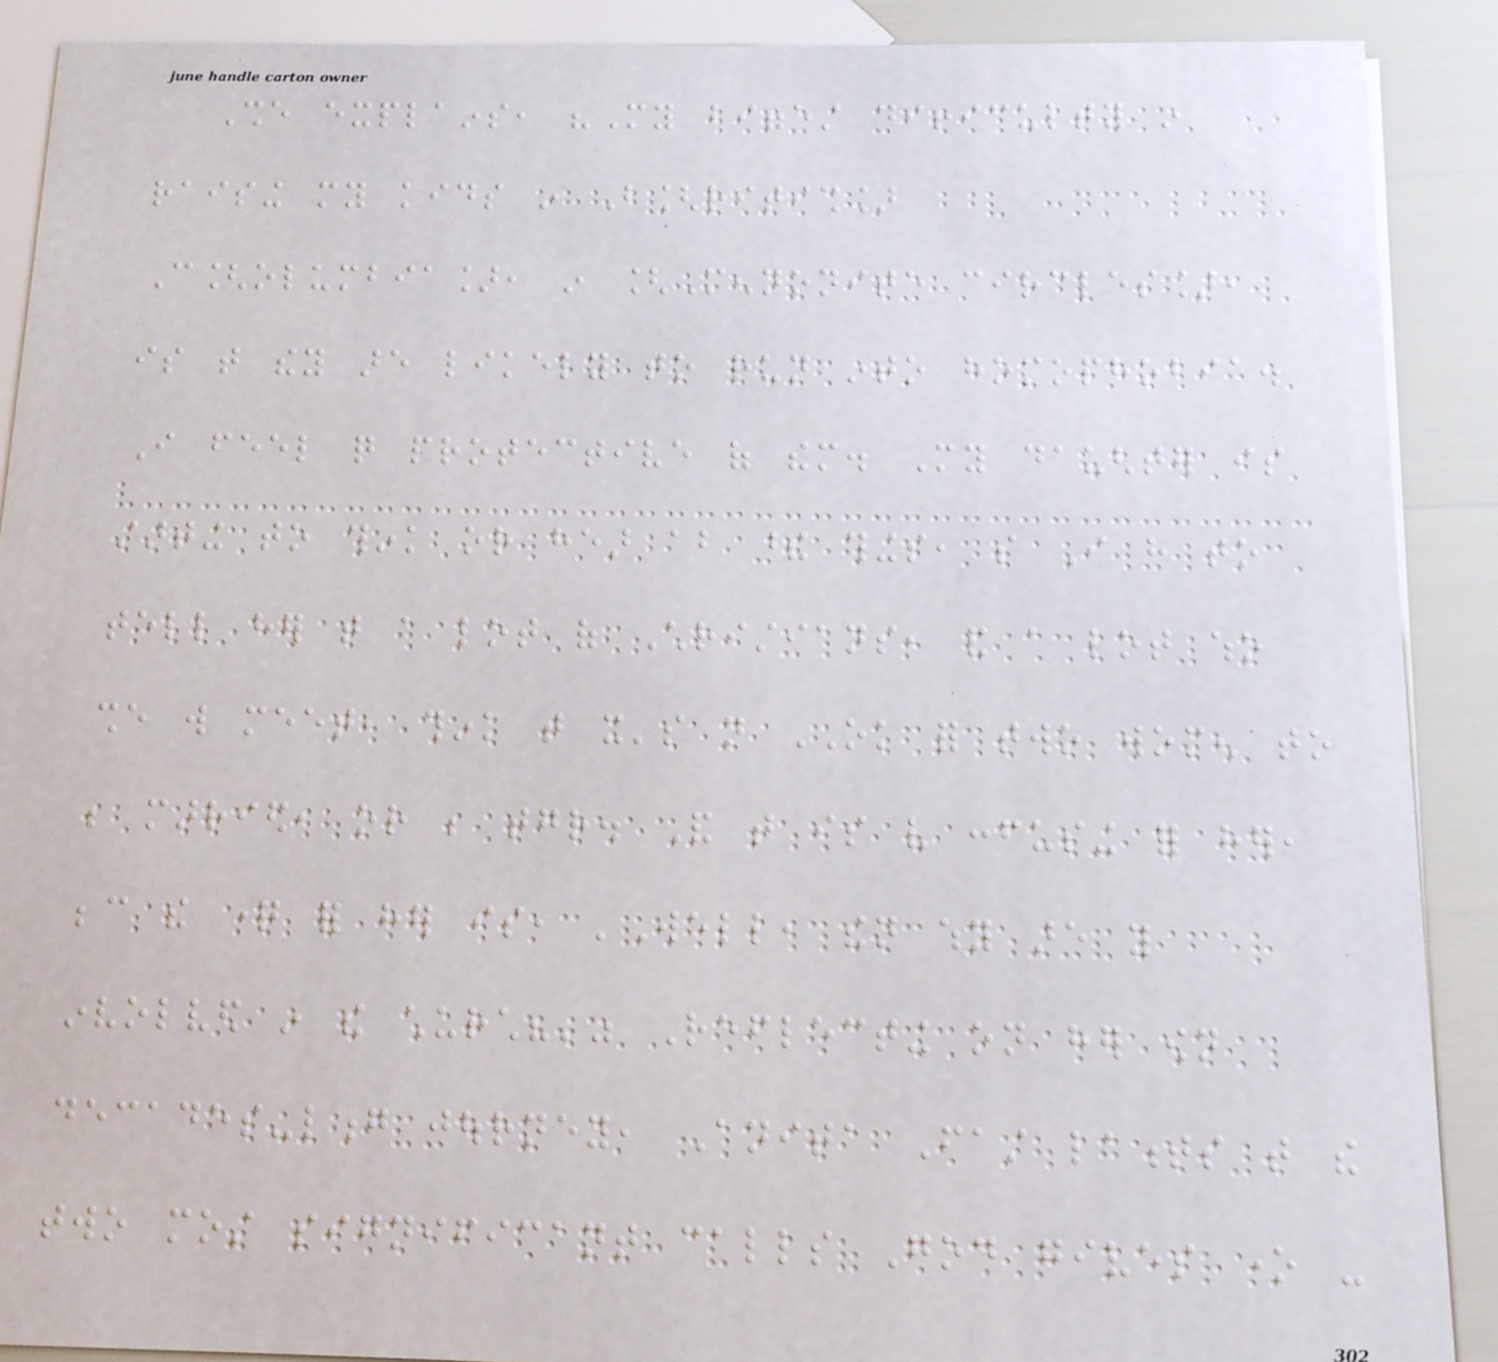She explains, "My biggest difficulty in
raising my kids in B[ritish]
C[olumbia], in [Mennonite circles],
is that they are likely to run into homophobia.
I feel quite protective of them. My daughter is
starting to think or hear about these things, so I have to
tell her that a lot of Christians, and a lot who
she will meet, think that it's not OK for two women to
be married, or be together. And that is very confusing for her,
because the question for her is, 'Well, then why are you
involved in the church?'" Reflecting on her own
decades-long journey, Anita Fast laments that the
two most significant calls God gives one -
